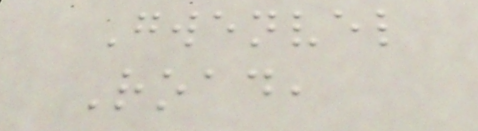Gwenvel
Road,
